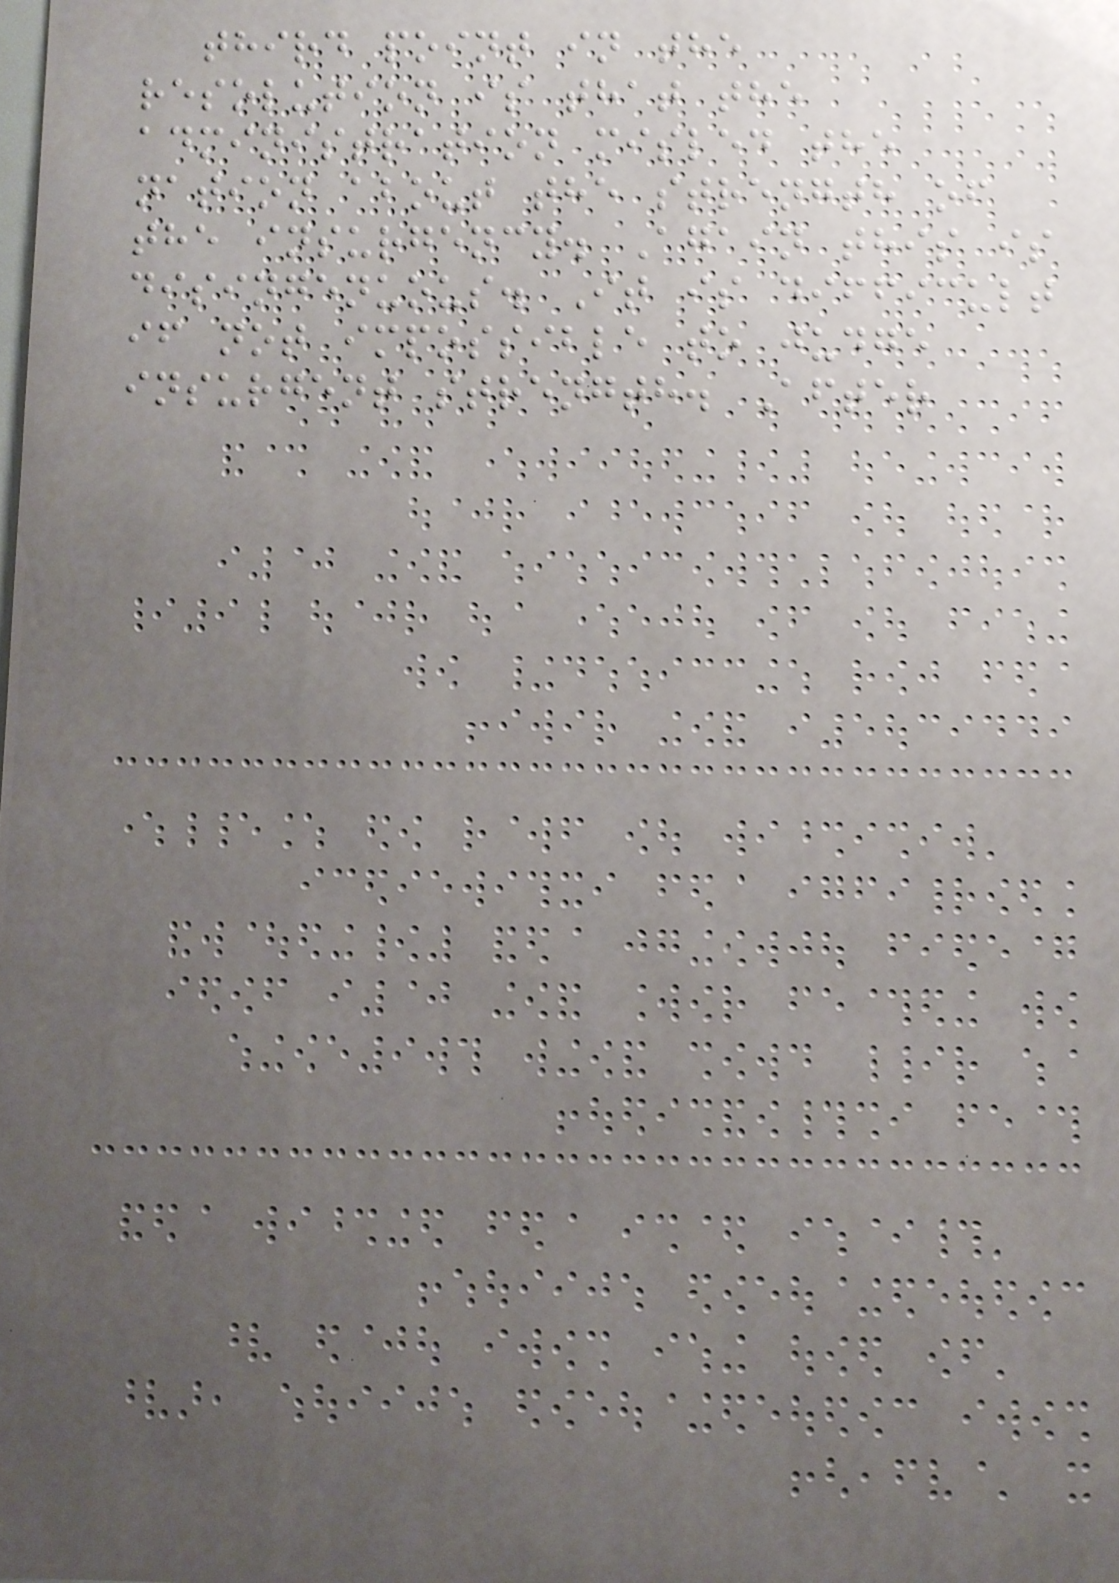third point in the
resolution is that the
administration misled the
nation about the strength of
the insurgency. Again this is
disingenuous. It is difficult
if not impossible to judge
insurgent strength. After
